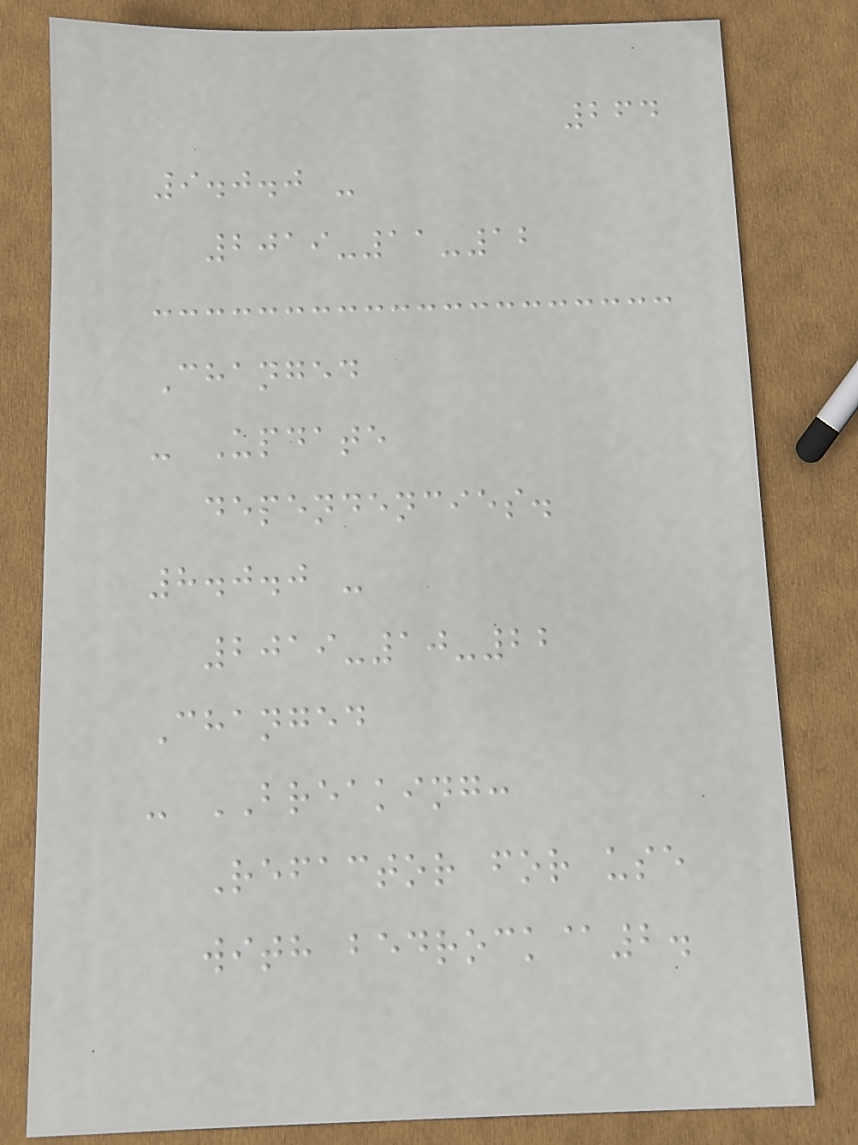264
9.0.0 -
2019-11-12
Changed
- Update
dependencies.
8.0.0 -
2019-10-22
Changed
- BREAKING:
Refactor for use
with bedrock@2.
